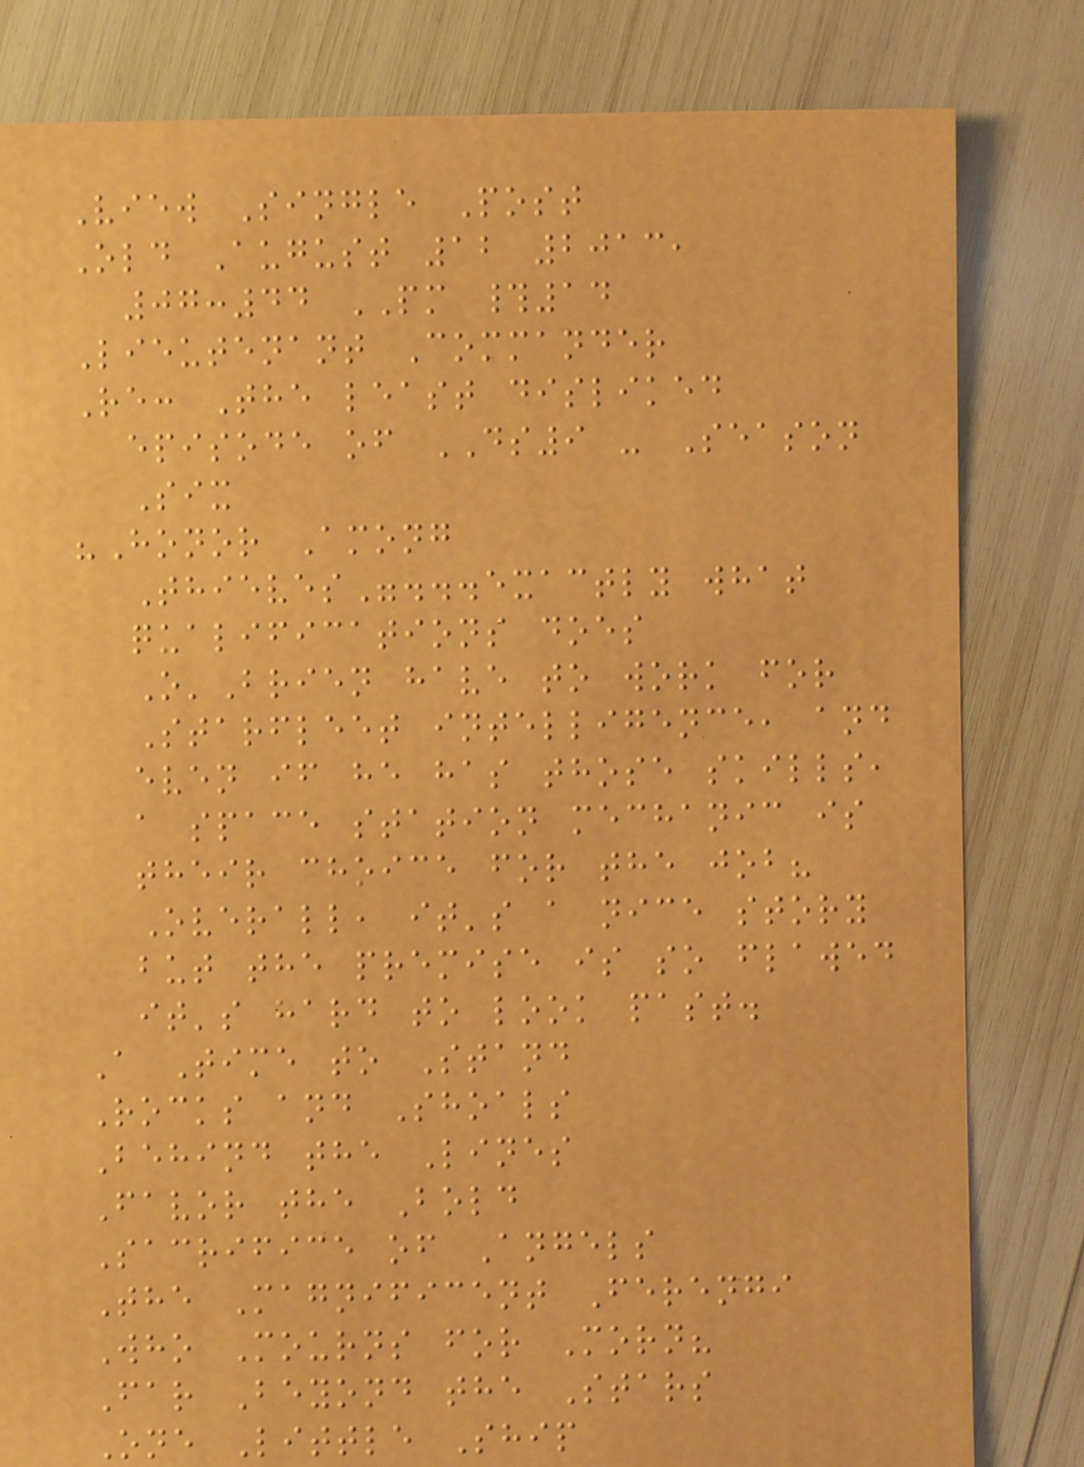View Single Post
Old August 12 2013,
07:44 PM #14
Lieutenant Commander
Re: The least disliked
episode of DS9 - Season
Six
"Honor Among
Thieves"...exactly what
qualifications does
O'Brien have to work for
Starfleet intelligence, and
even if he has those skills,
a space station mechanic is
their choice for the job?
Overall, it's a nice story
but the premise is so flawed
it's hard to look past.
A Time to Stand
Rocks and Shoals
Behind the Lines
Favor the Bold
Sacrifice of Angels
The Magnificent Ferengi
Who Mourns for Morn?
Far Beyond the Stars
One Little Ship
